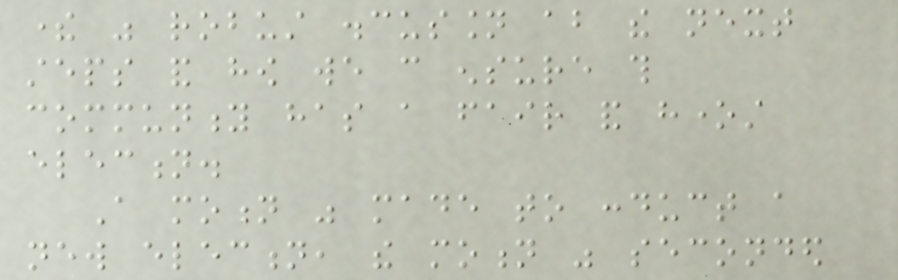there was robust discussion about the next
steps and how we can ensure this
community has a fair and honest
election.
A motion was made to conduct a
new election, the motion was seconded
